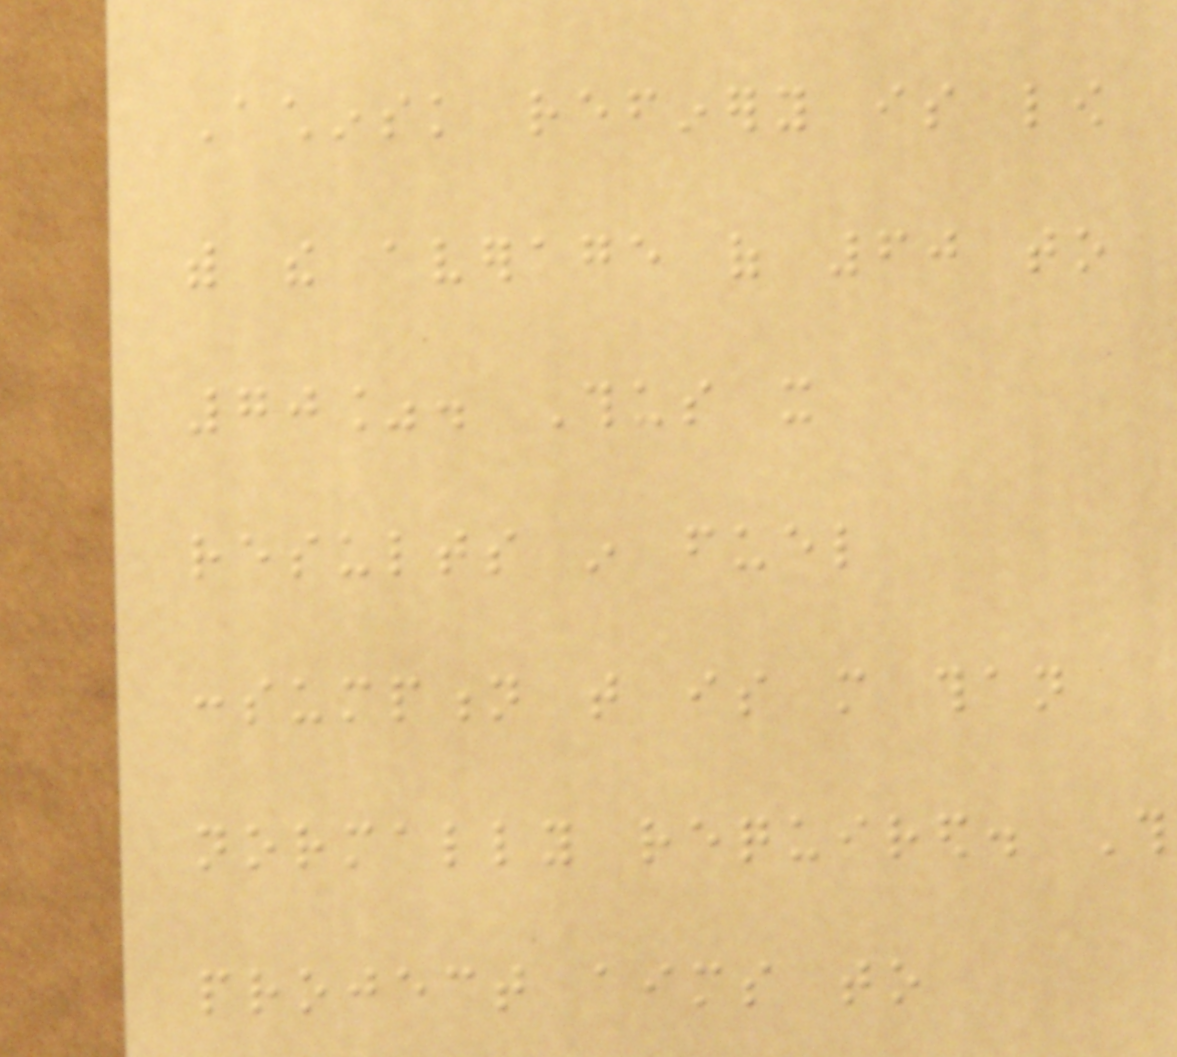Achinsk refinery is low
with the average of 60 to
70%. Thus it
results in fuel
consumption that is more than
normally required. This
project aims to
